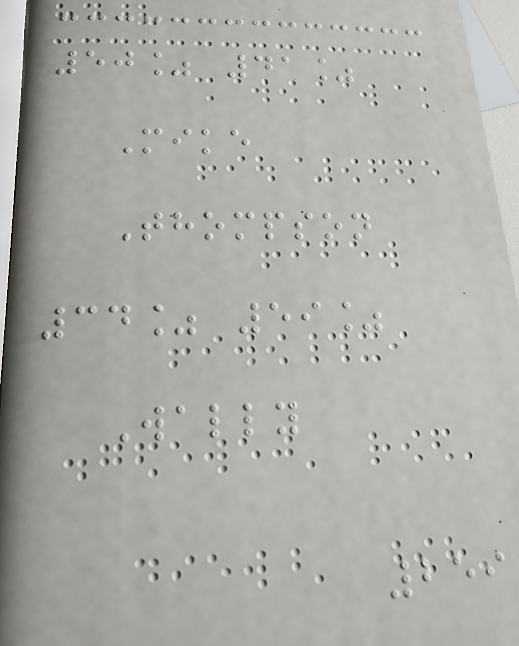50% 41%
Mike
Thompson
34% 59%
Wally
259
